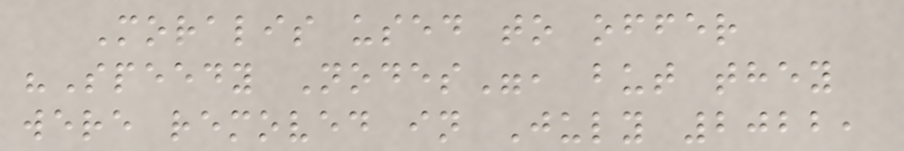Moralis used to offer
"Speedy Nodes", but they
were removed in July 2022,
